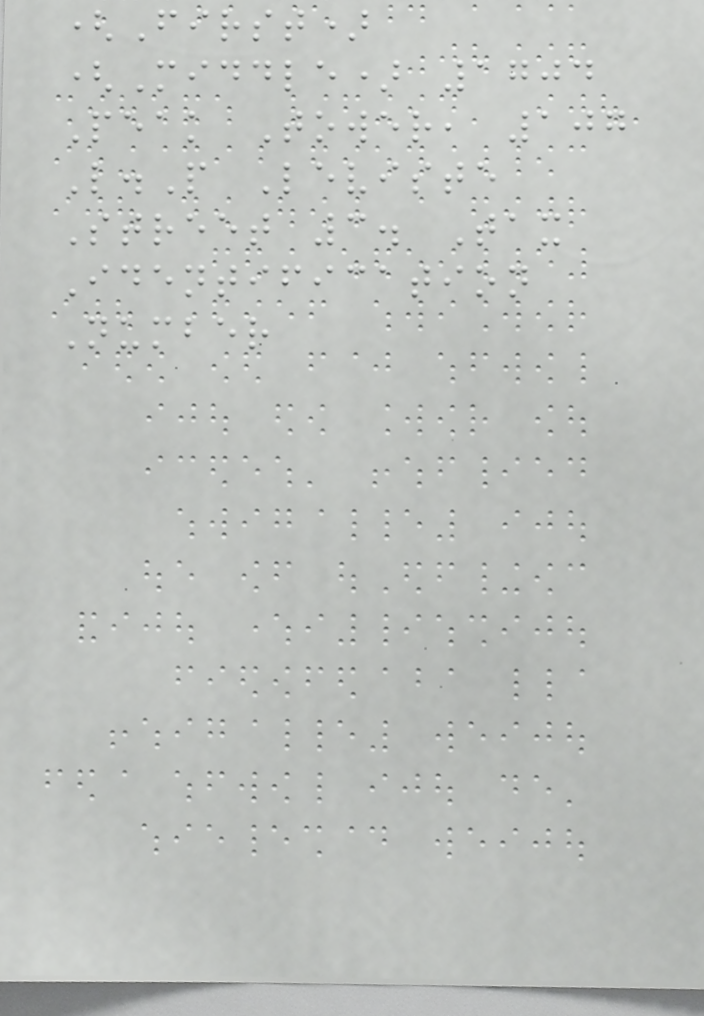(First)
(Middle) 1704
Peak Tower, 107
L.P Leviste
Street 3. Tax
Identification
Number
